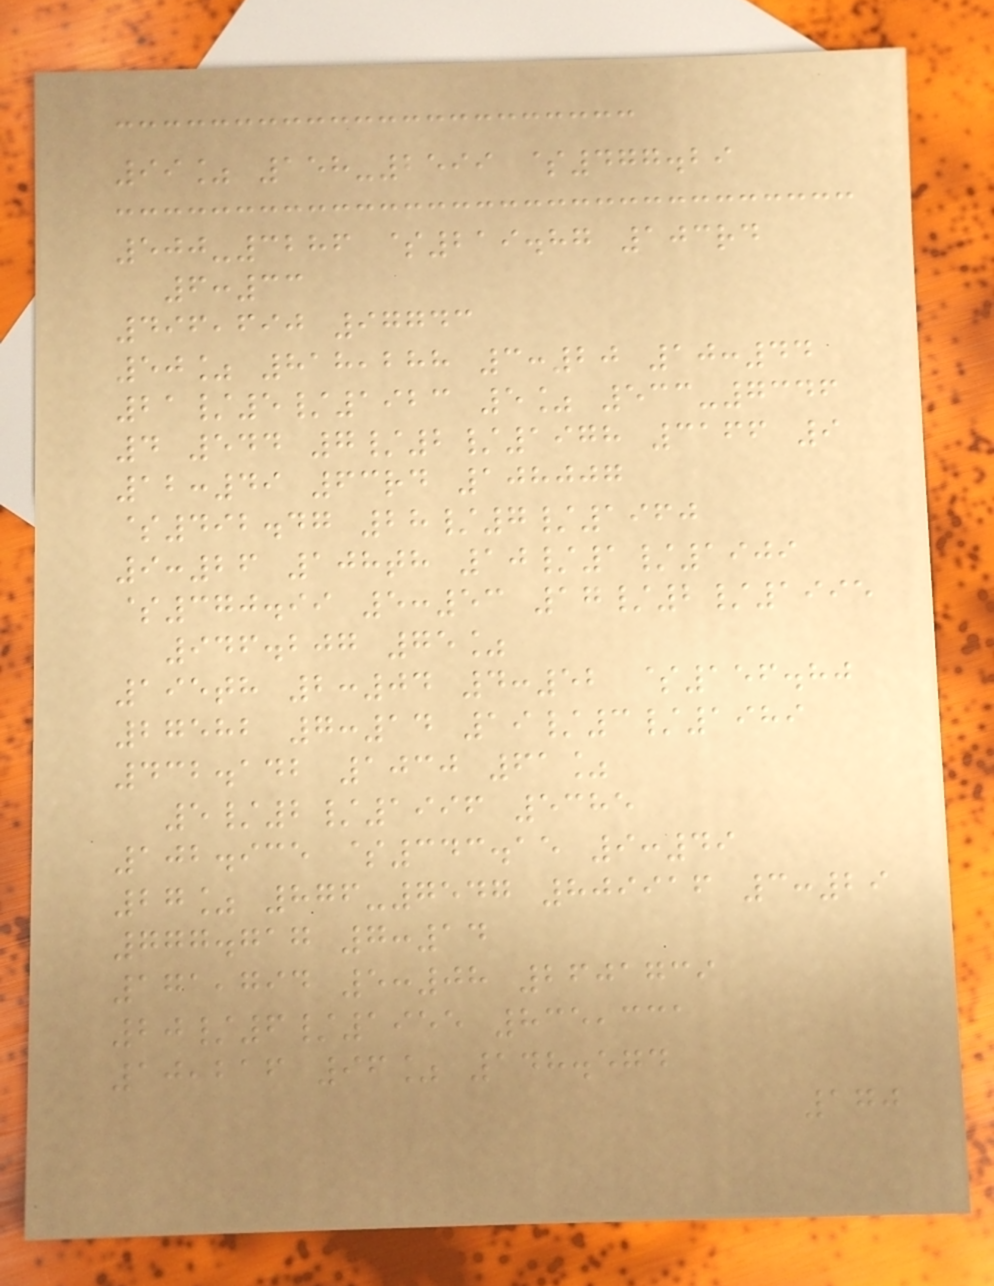99% 158-2599 $477.29
500-3286 $219.87 103rd
6:33
496,690 97743
50% 818,288 3:20 10:44
21/5/1923 5% 533-7346
4 544 7/2/1978 3166 9
12:49 63rd 108007
$492.47 28/7/1960
9:26 108th 10/1/1909
$370.99 5:53 17/2/1995
946.207 75%
195th 2:04 4:52 $156.80
27582 7:14 19/3/1989
432.142 1030 61%
5/2/1996 5385
102.935 $343.15 9:49
27% 876-7547 809916 3:29
777.717 7:14
171,794 5:08 2601739
20/6/1955 835,331
10,216 96% 148.574
170
